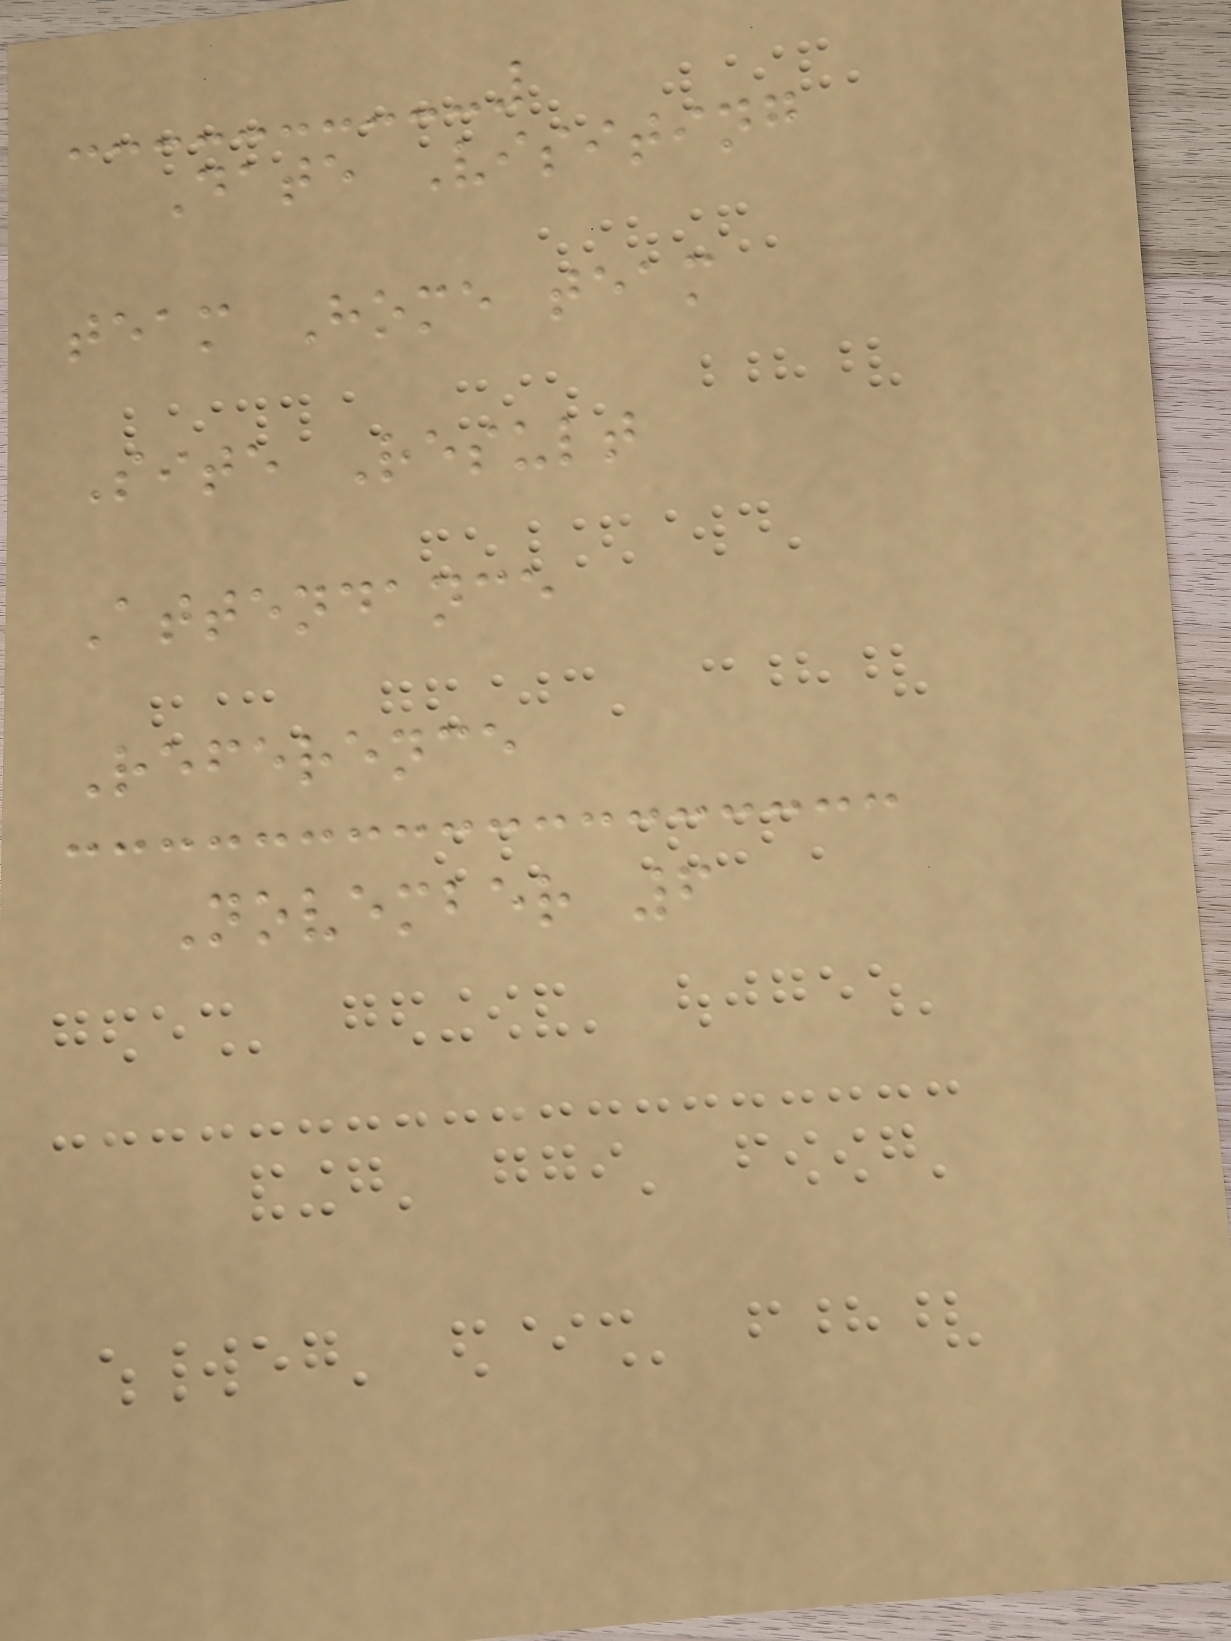Date Visiting
team Home team
Site Result
Attendance
Reference
November 6
